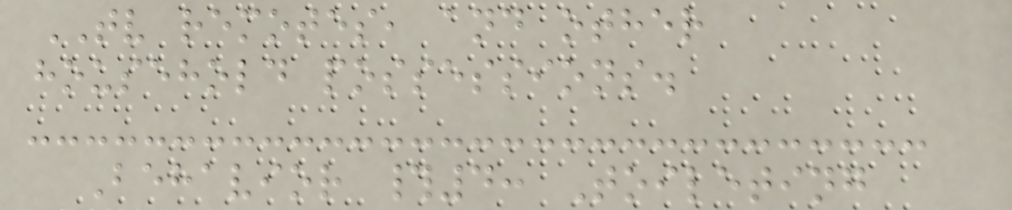TV remotes, and other
household possessions.
Behavior #4: Toileting
